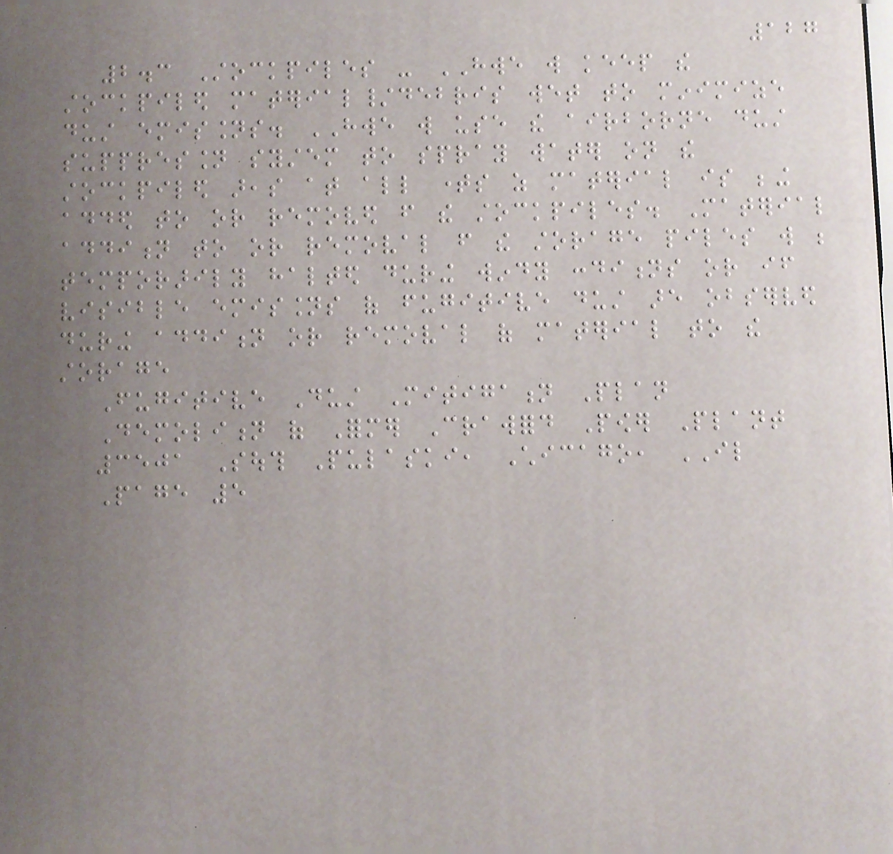127
2.3 Stockpiles - HWE will keep the
stockpiled material/debris wet to minimize
dust emissions. HWE will use the airborne dust
suppression system to spray water on the
stockpiled areas at all times as material is being
added to or removed from the stockpiles. Material
addition to or removal from the storage piles will be
temporarily halted during windy conditions or if
visible emissions of fugitive dust are observed
during addition or removal of material to the
storage
Fugitive Dust Mitigation Plan
Demolition of Former Crawford Power Plant
3501 South Pulaski, Chicago, IL
Page 5
